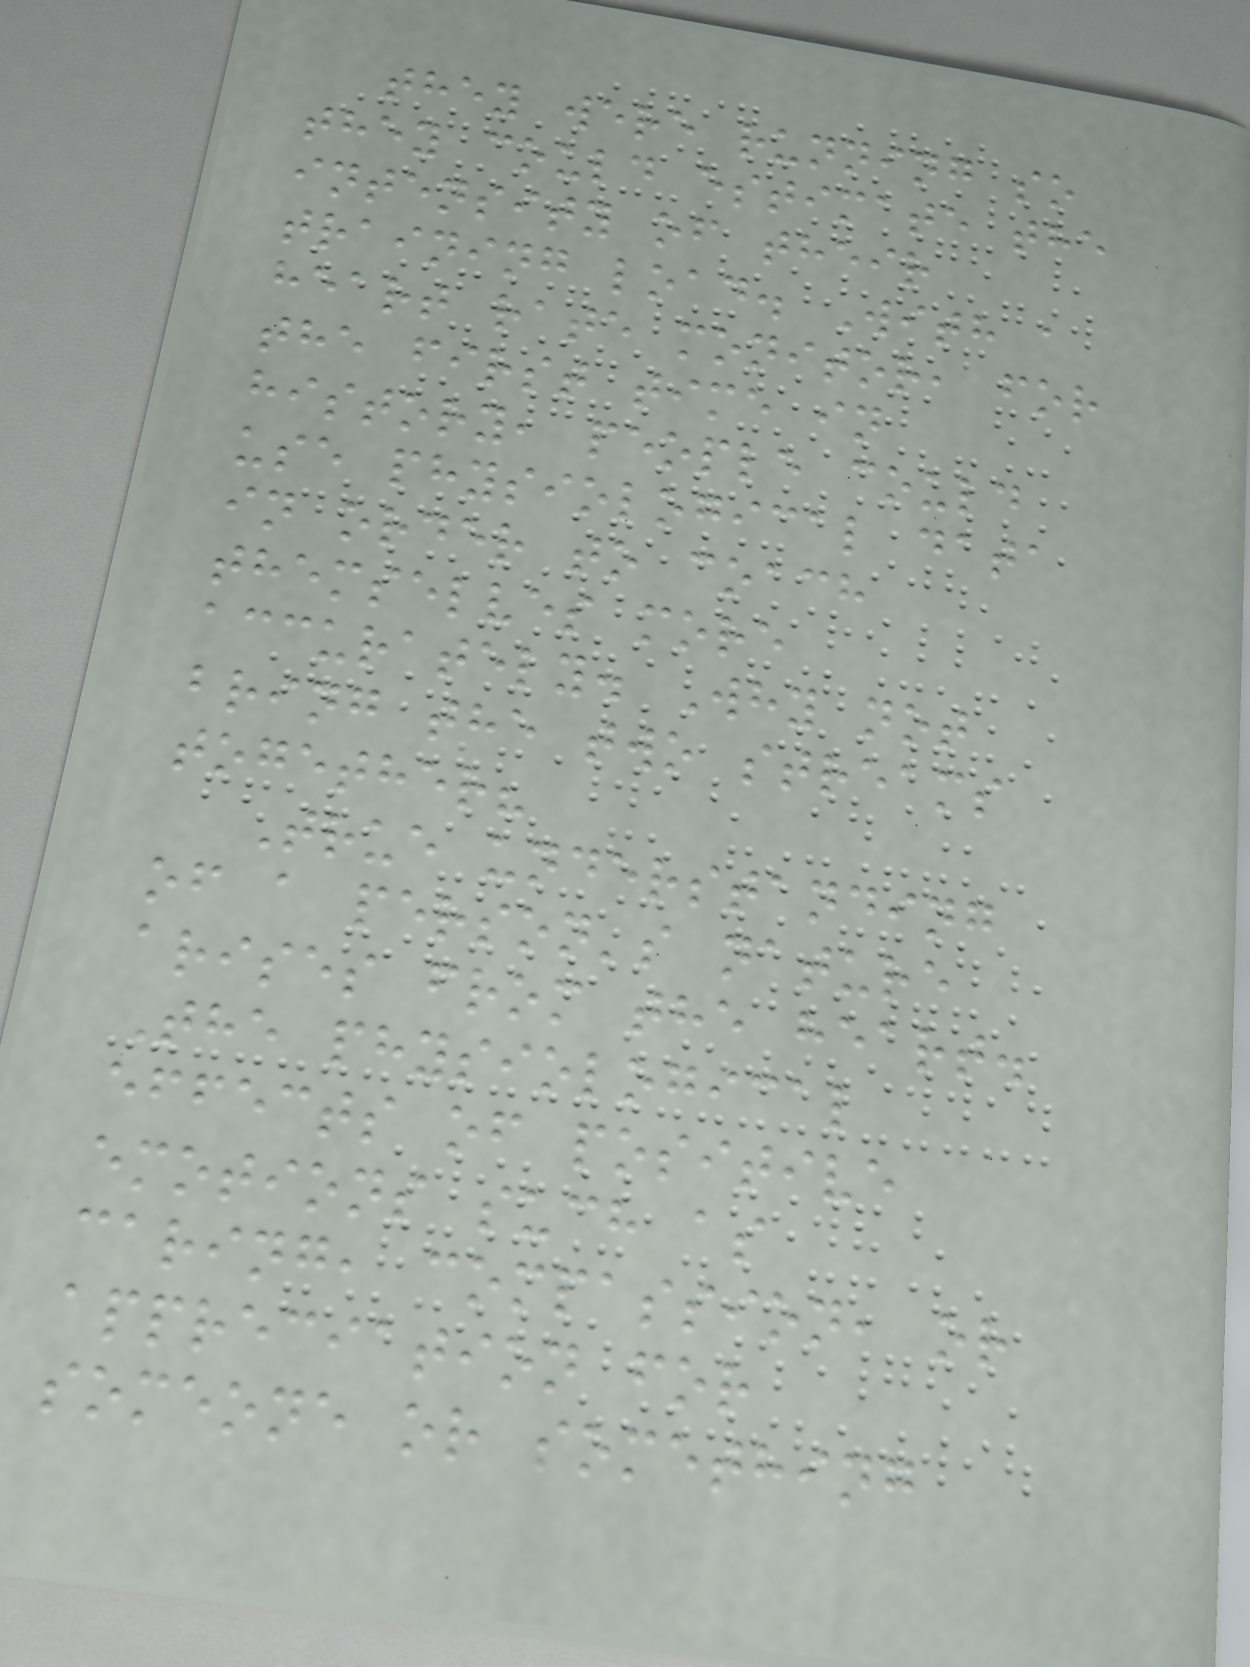they were running so
they could estimate the
intensity of their
training load. With a
heart rate monitor, for
the first time in
history, people could
use physiological data
in order to coach
themselves more
accurately. Why not
bring the two streams
together?
True understanding
of a person's nature
arises from the heart.
The physiological
effects of positive
emotions such as
caring, compassion, or
appreciation for
someone or something
